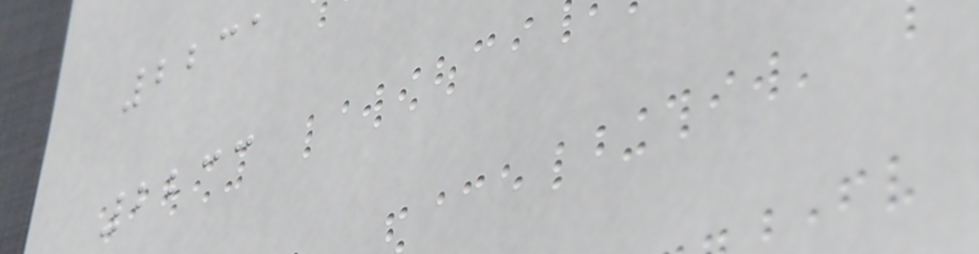2231
2233
